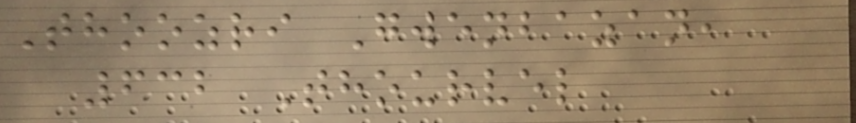Thoozri Gwenbazan,
632 Thourvel
